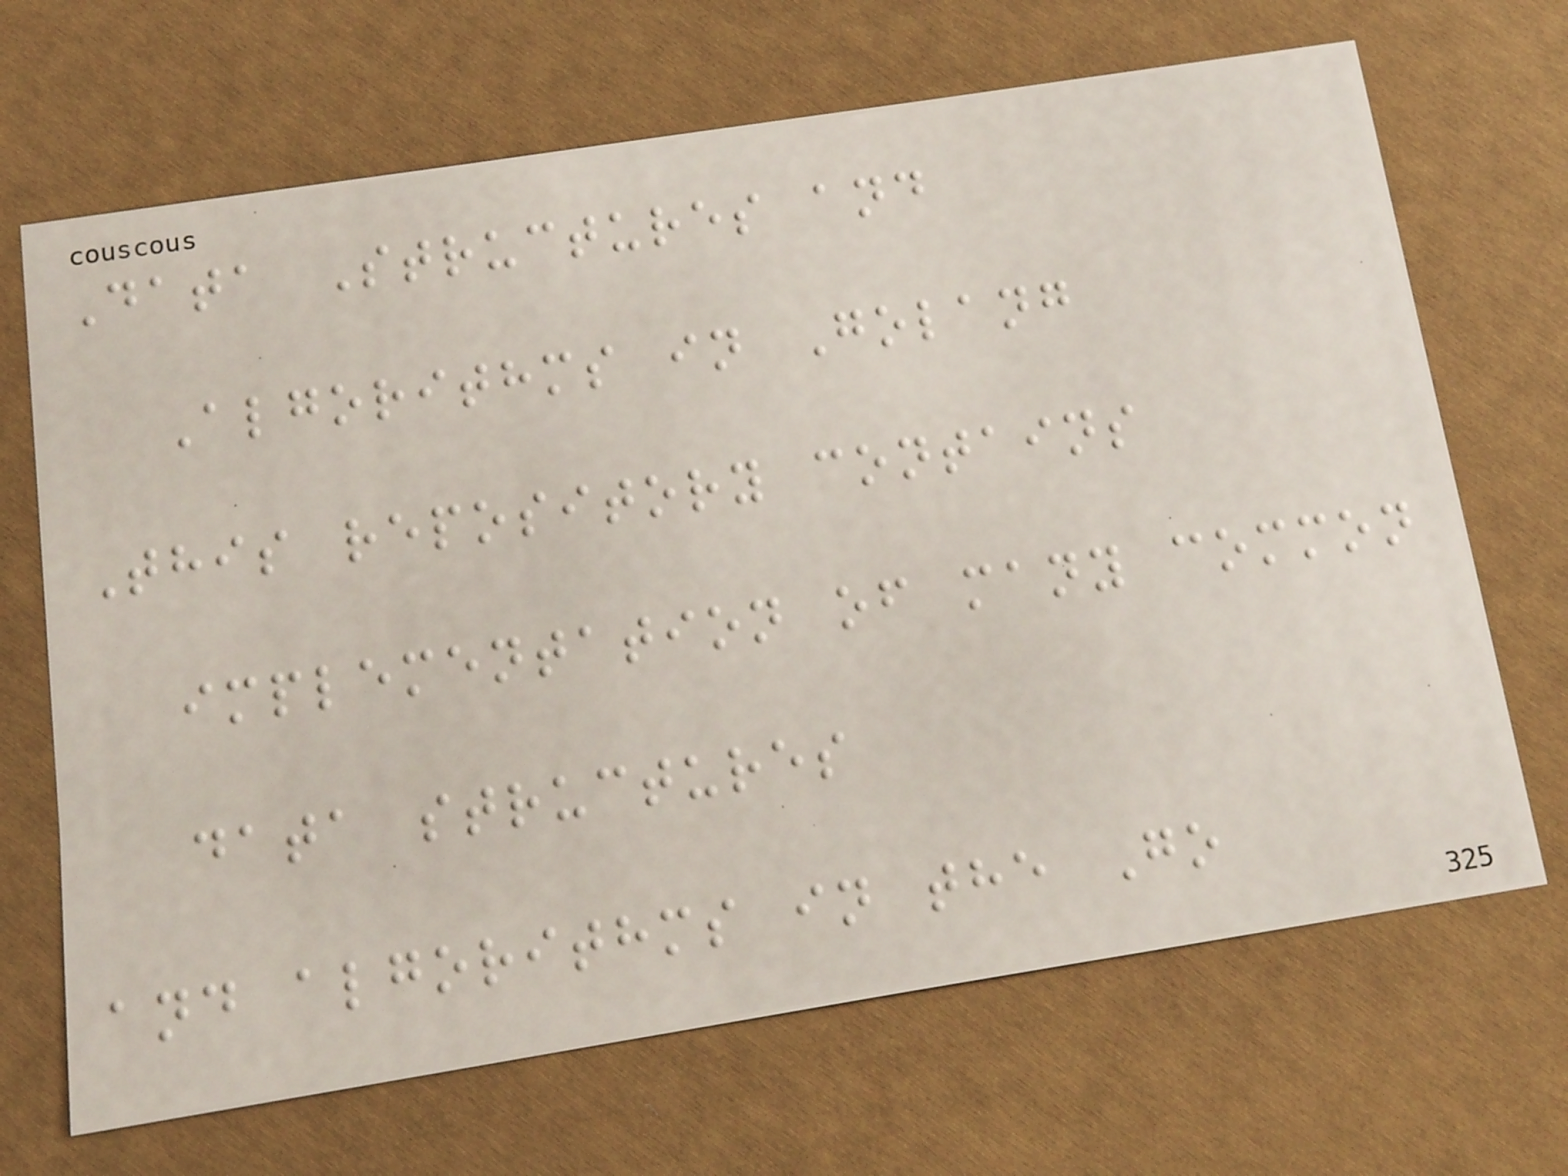Data Structures and
Algorithms in Golang
This repository contains
implementation of many common
data structures
and algorithms in the Go
